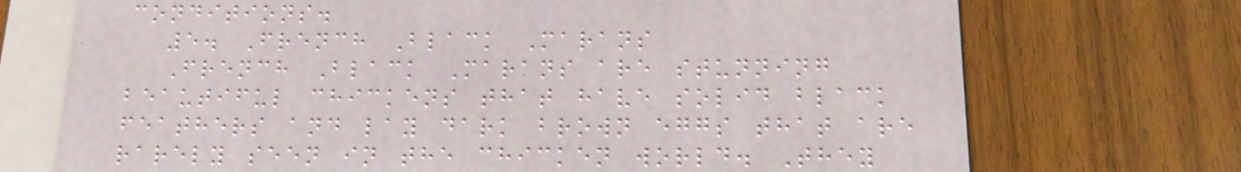conditions.
5. French Black Marans
French Black Marans are stunning
beautiful chickens that have solid black
feathers and lay dark brown eggs that are
rarely seen in the chicken world. They
